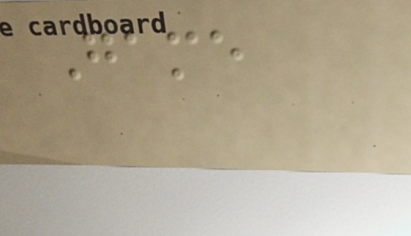Game
